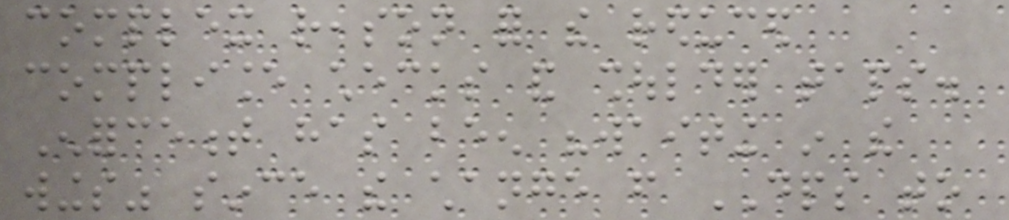complex reason for the reduced
compliance checks and shoulder taps.
Enforcement has been "waiting in the
wings" since the change from DPS to
